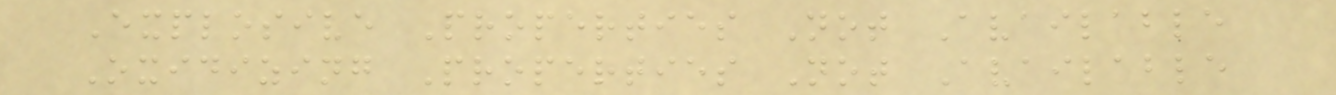Explosive Properties Not Available
Oxidizing Properties Not Available
